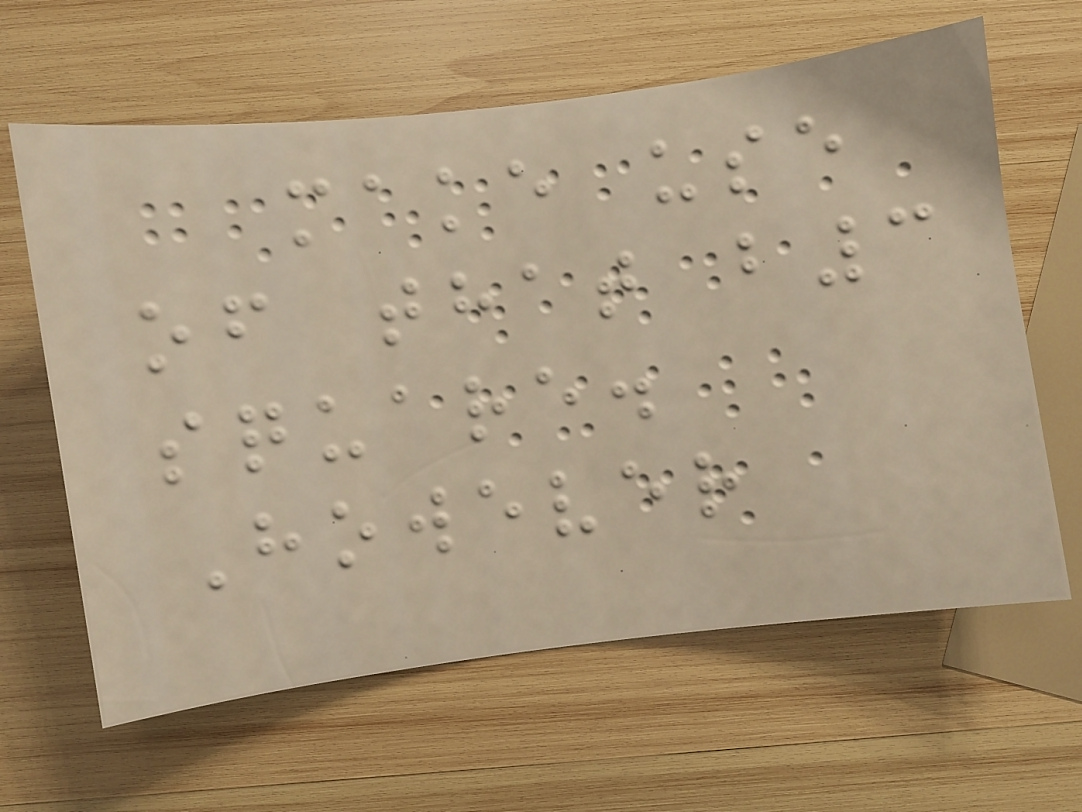make use
of that b3
square.
However
